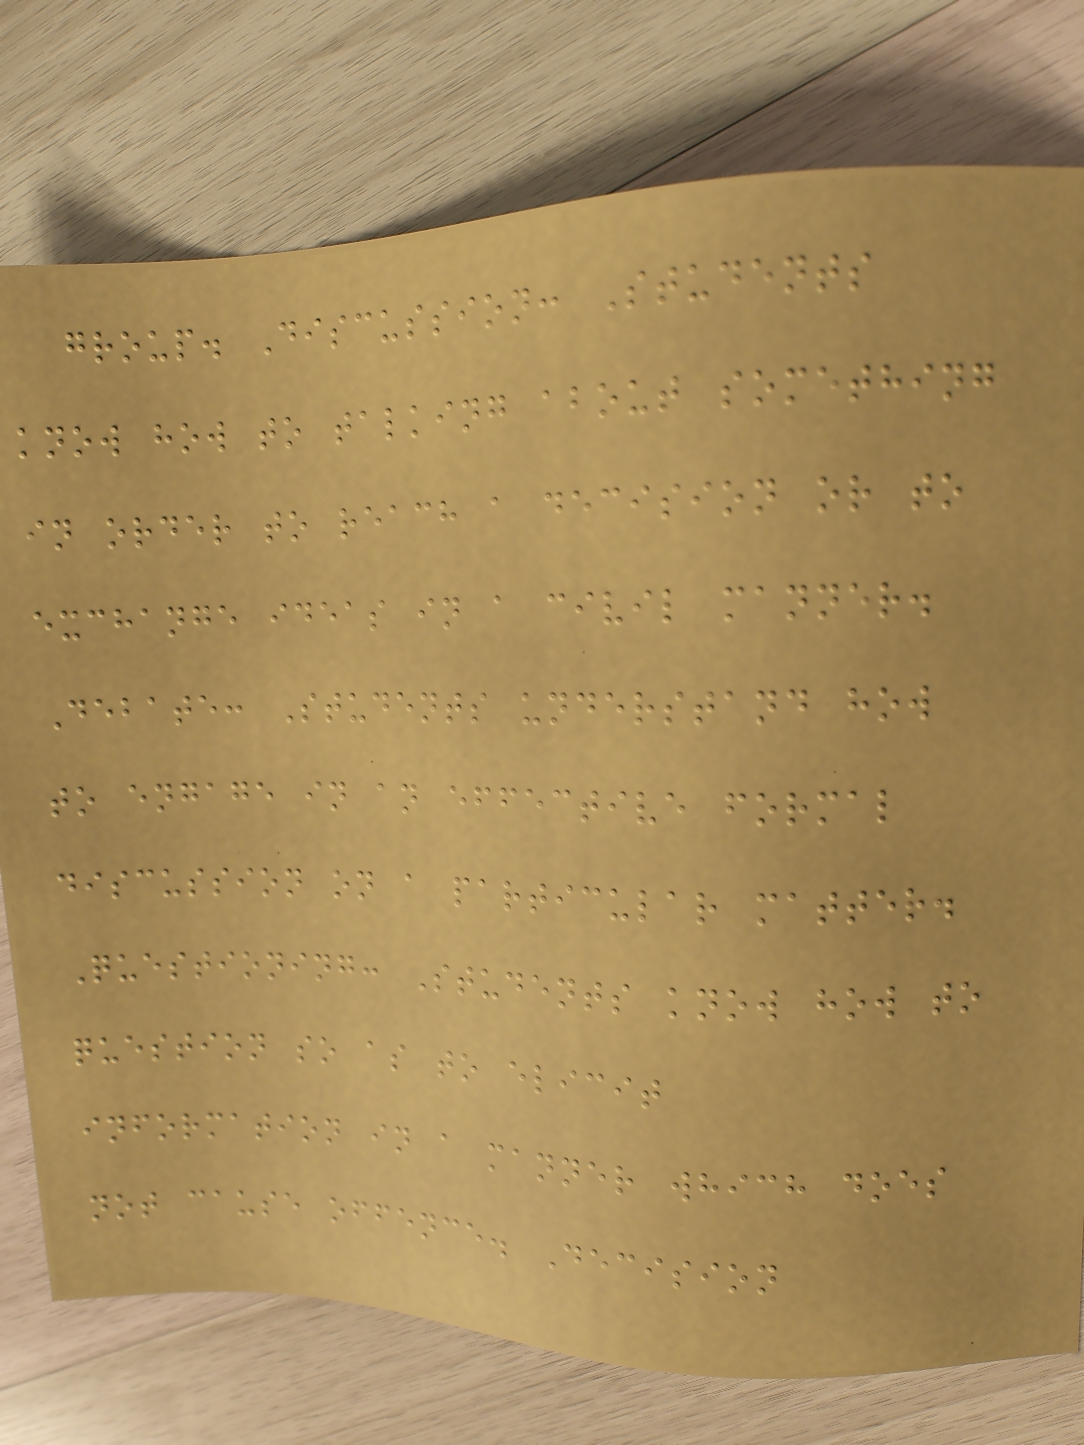group. Discussion: Students
know how to talking about something
in order to reach a decision or to
exchange ideas in a civil manner.
Debate: Students understand how
to engage in an effective formal
discussion on a particular matter.
Questioning: Students know how to
question so as to elicit
information in a manner which does
not cause offence. Decision
